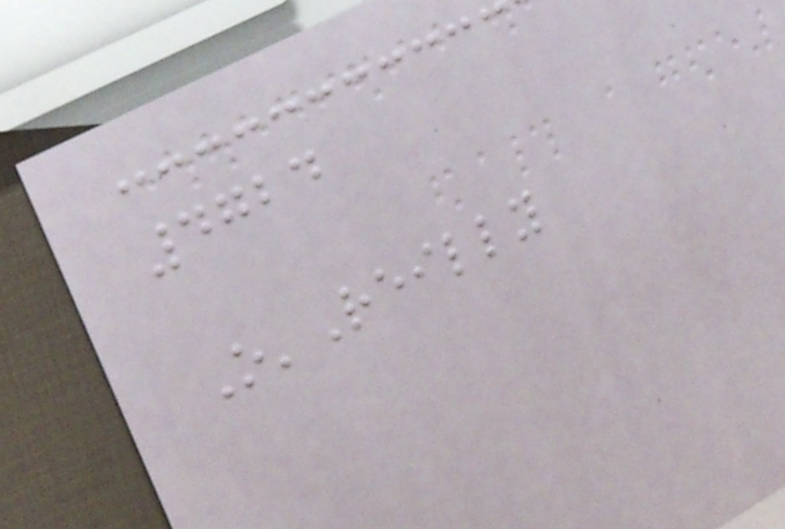4724
O'Reilly
